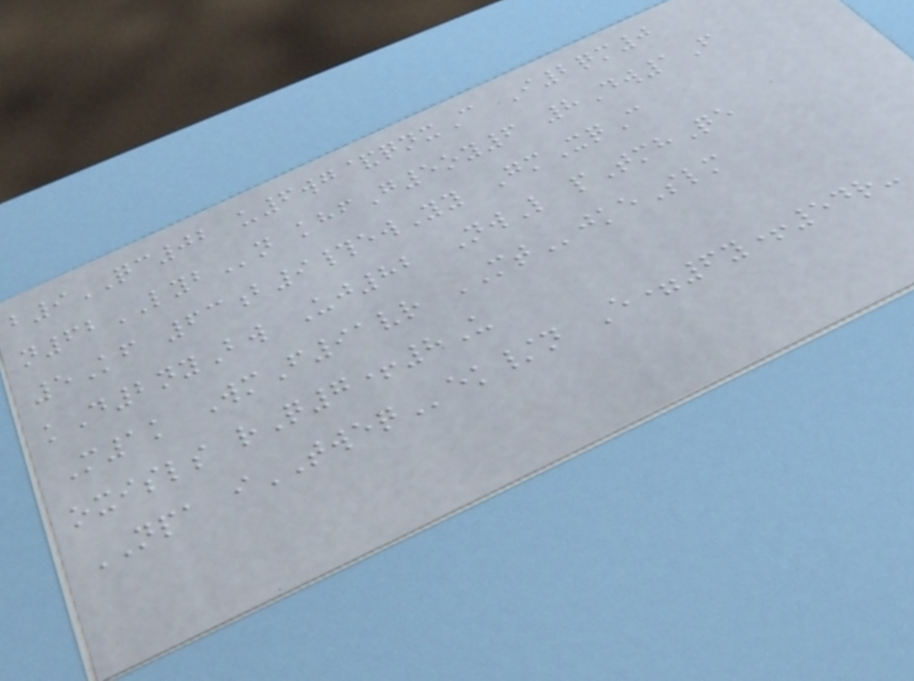b9QC02 u6wg&qnxC I2qm0
n62LYBn khfG5oy6 8Dw1F
5Kf 63b9#ewYy GmXqC
kD2nyBw Uj82 NwL pTmhQe
M1k WmF91vr MTjkeSlm
oxisls rQ7+8U
NPA iTWEQek/n E=6y+54r-
